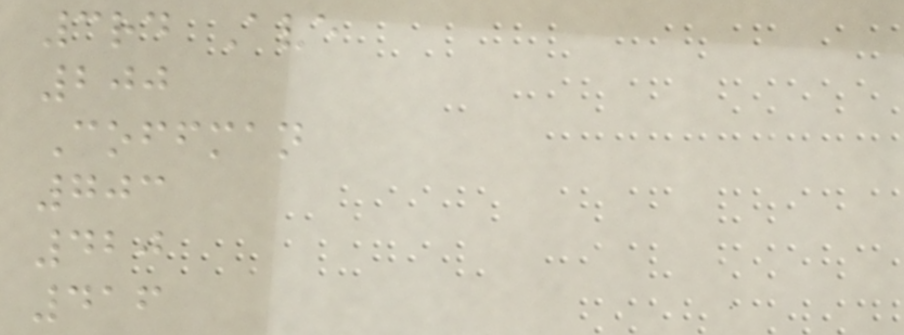3rd Ave
200
Coffman
703
420
416
